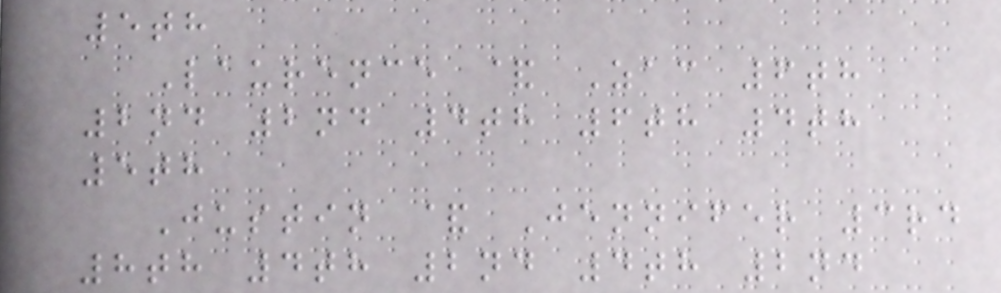5th
Laurence & Zac 6th
2nd 2nd 4th 6th 4th
5th
Justin & Jennifer 3rd
8th 4th 2nd 4th 2nd
